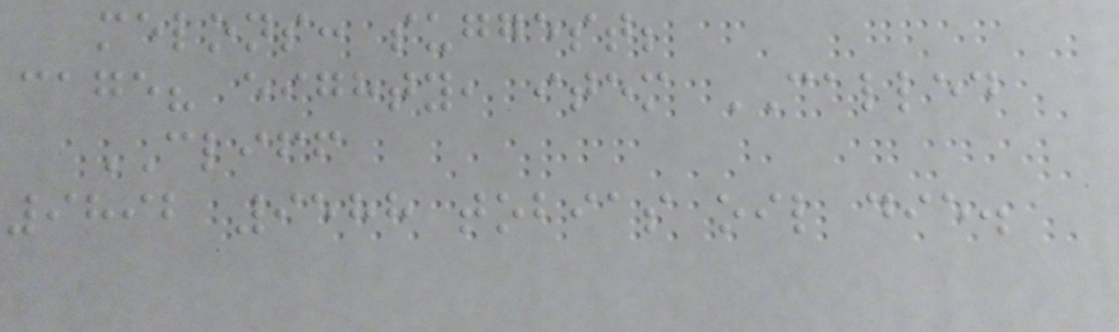melons: suggest;
cage? eighty, item CALLED
CLIFF
9892 9588 tobias oil die.
